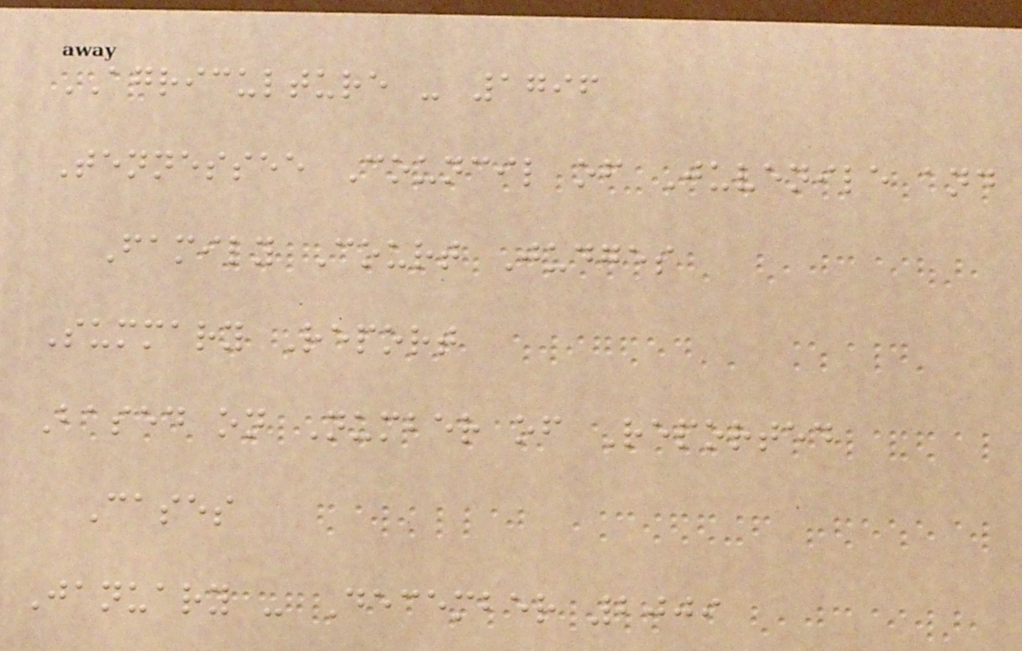AGRICULTURE - 1796
Tennessee Council of Juvenile and
Family Court Judges
Summary Report
Based on Number of Reported
Cases
January - December 2009
